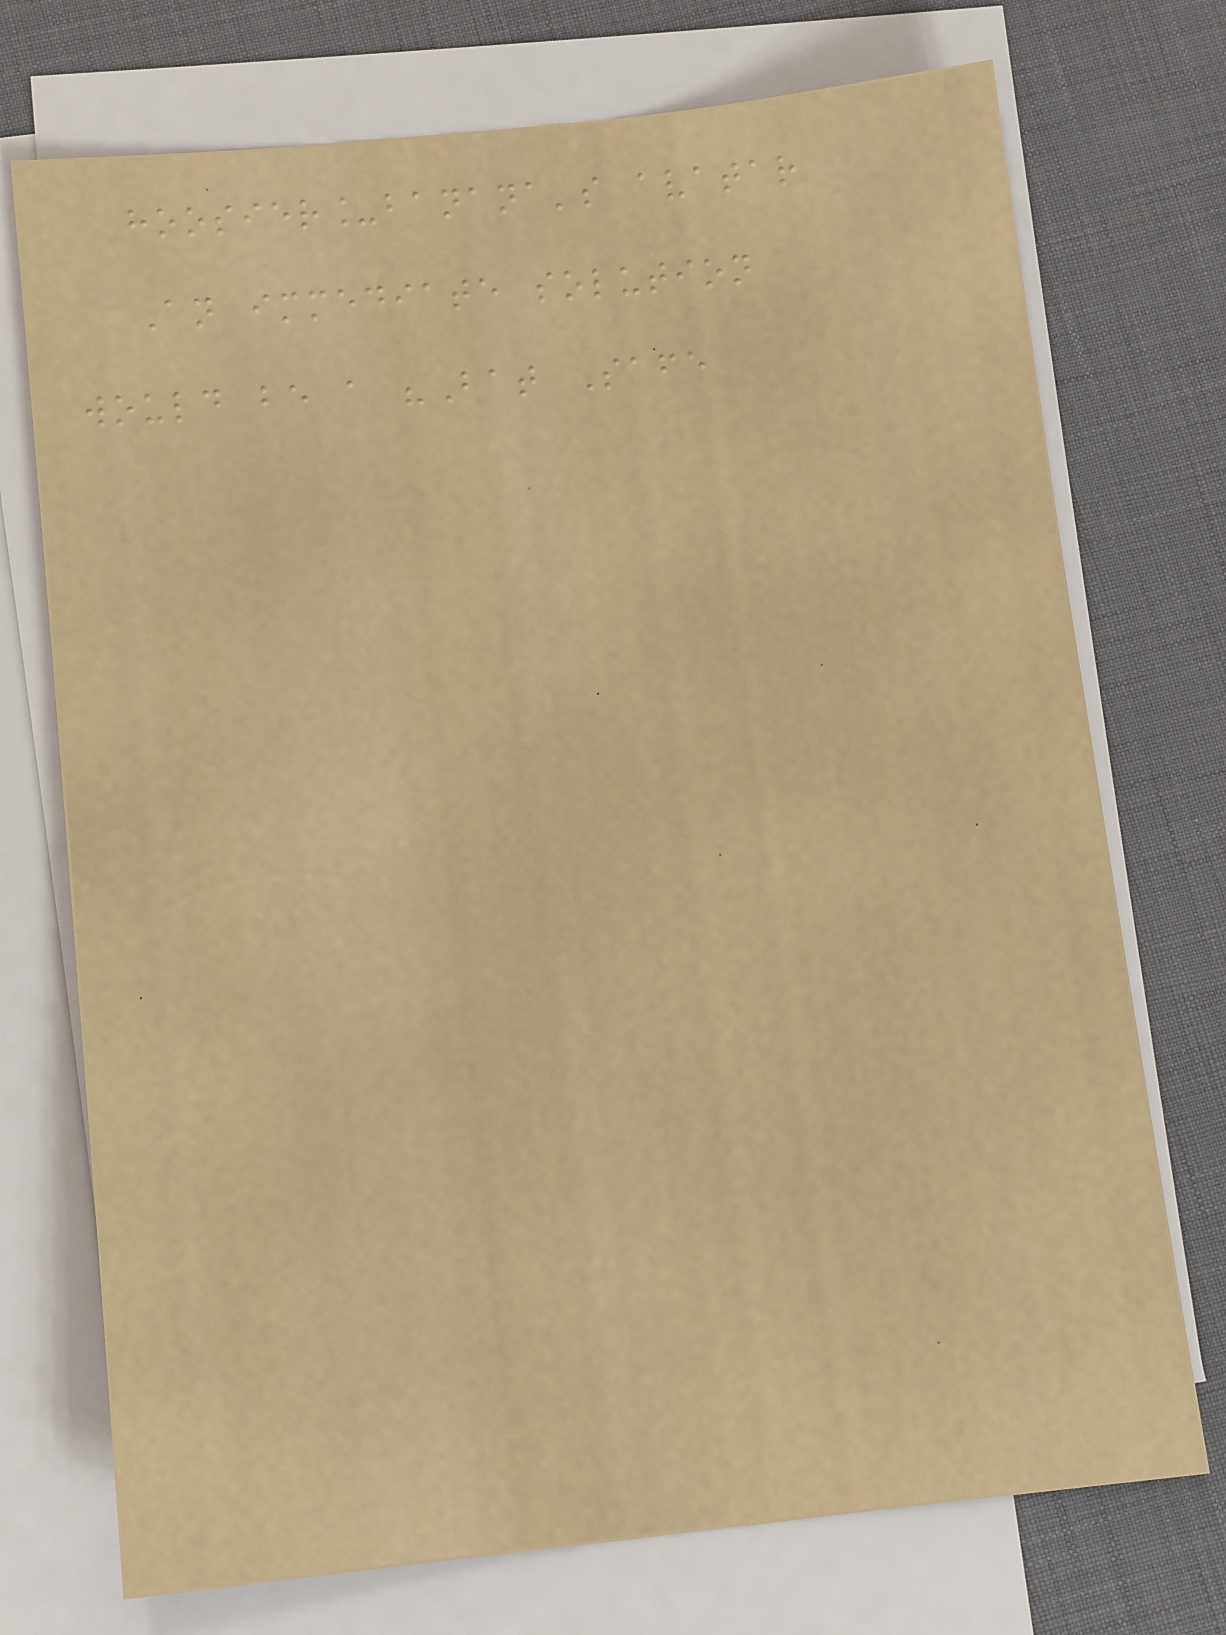hoosier_banana's avatar
An immediate solution
would be a "Bat Safe
